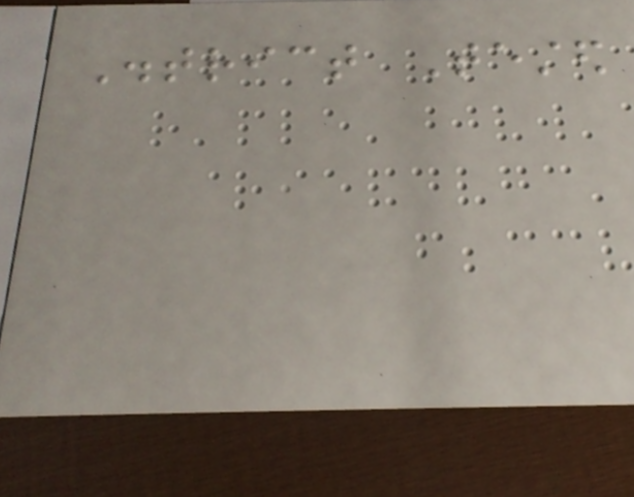District Tested
